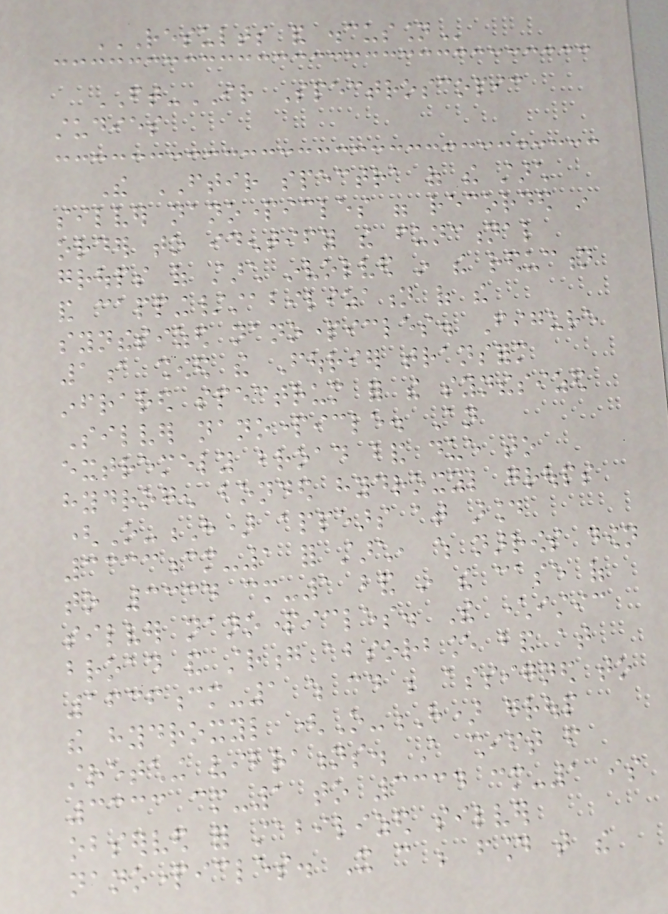RESULTS AND DISCUSSION
FT-IR Spectroscopic
studies
The FTIR spectra of the starch
silver nanoparticles were recorded in
order to identify the functional
groups of starch involved in the reduction
and capping/stabilization of the
synthesized nanoparticles. Figure
1a showed the Fourier transform
infrared spectrum for the synthesized
Silver nanoparticle. An
extremely broad band due to
hydrogen bonded hydroxyl groups
(O-H) appears at around
3333cm-1 for starch, which narrows down
to 3334 cm-1 band in the case of
silver nanoparticles. The characteristic
broad and strong absorbance band at
1636cm-1 which could be assigned to
the hydroxyl (O-H) group
stretching vibrations. A shift from
3333 cm-1 to 3334 cm-1 is
observed for stabilized silver
nanoparticles. It can be found that the
